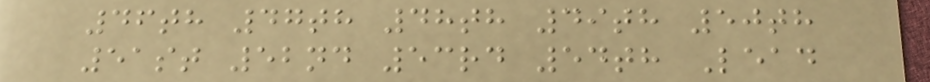46th 47th 48th 49th 50th
51st 52nd 53rd 54th Lead
